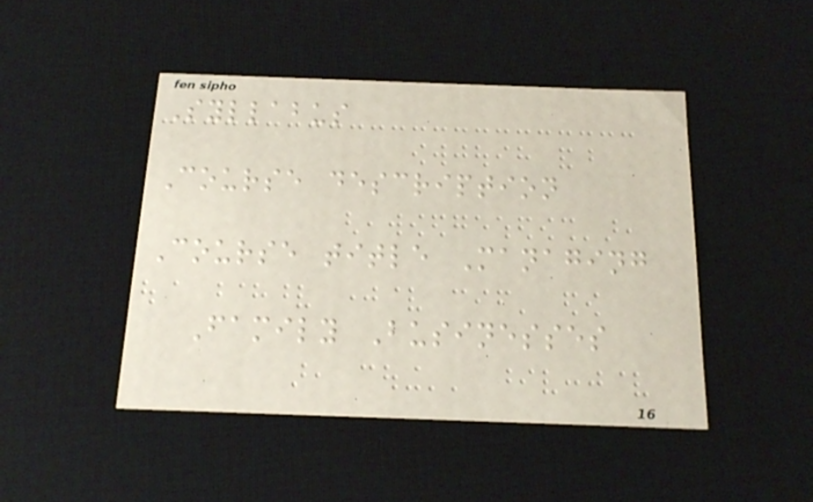Syllabus
Course description
Course title Managing
Family Businesses
